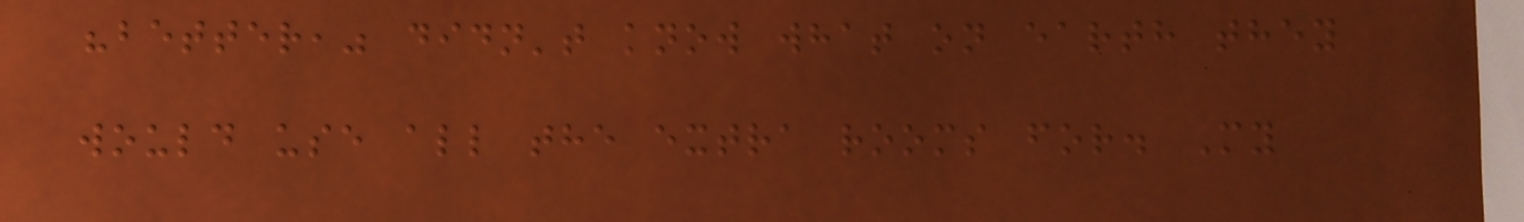"better," didn't know what on earth they
would use all the extra rooms for. My
